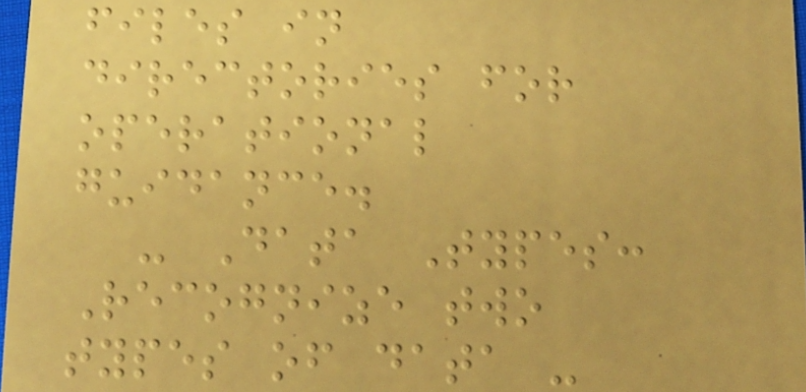files in
directories for
operational
guidance.
- Data Types:
Recognize two
types of data -
